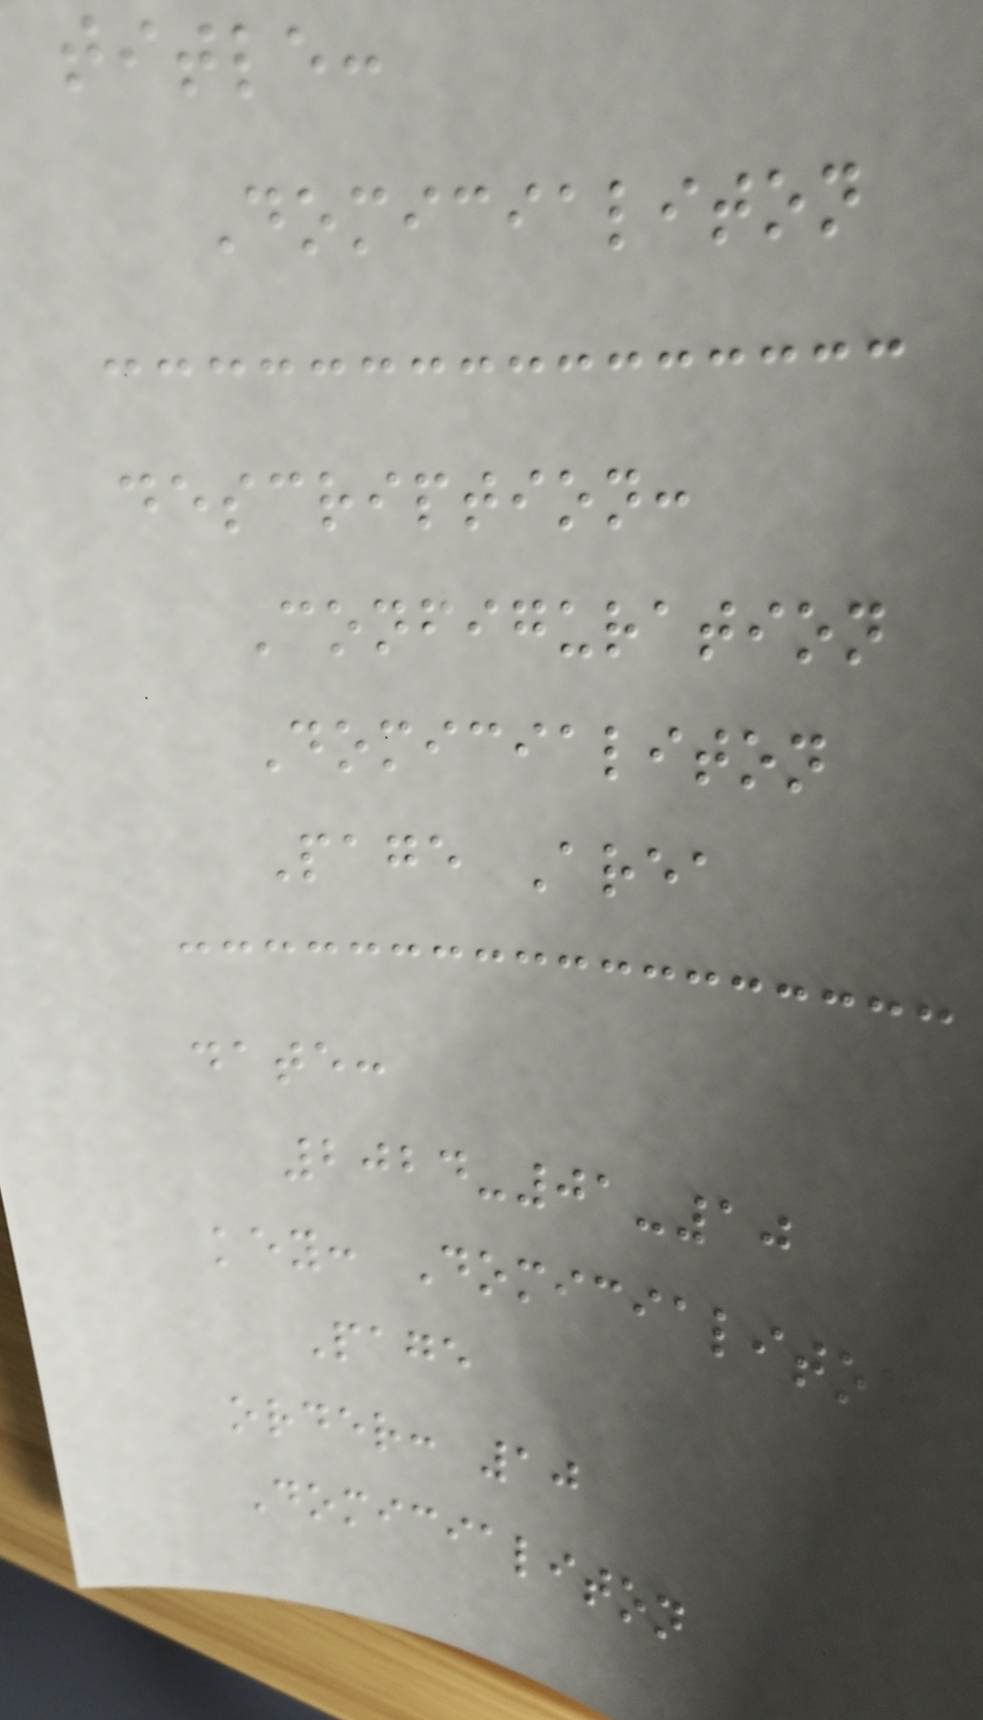title:
Domicialiton
description:
Configuration
Domicialiton
Page Area
date:
2024-01-10
key: Domicialiton
Page
order: 10
Domicialiton
